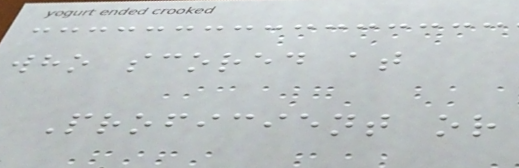who scored at
Proficient or
